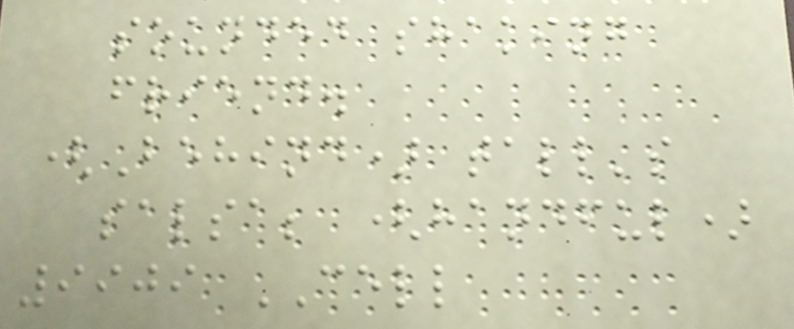sounded shaking
friend.
(Behind) tall's
salsa; (handful)
9909 CELL
